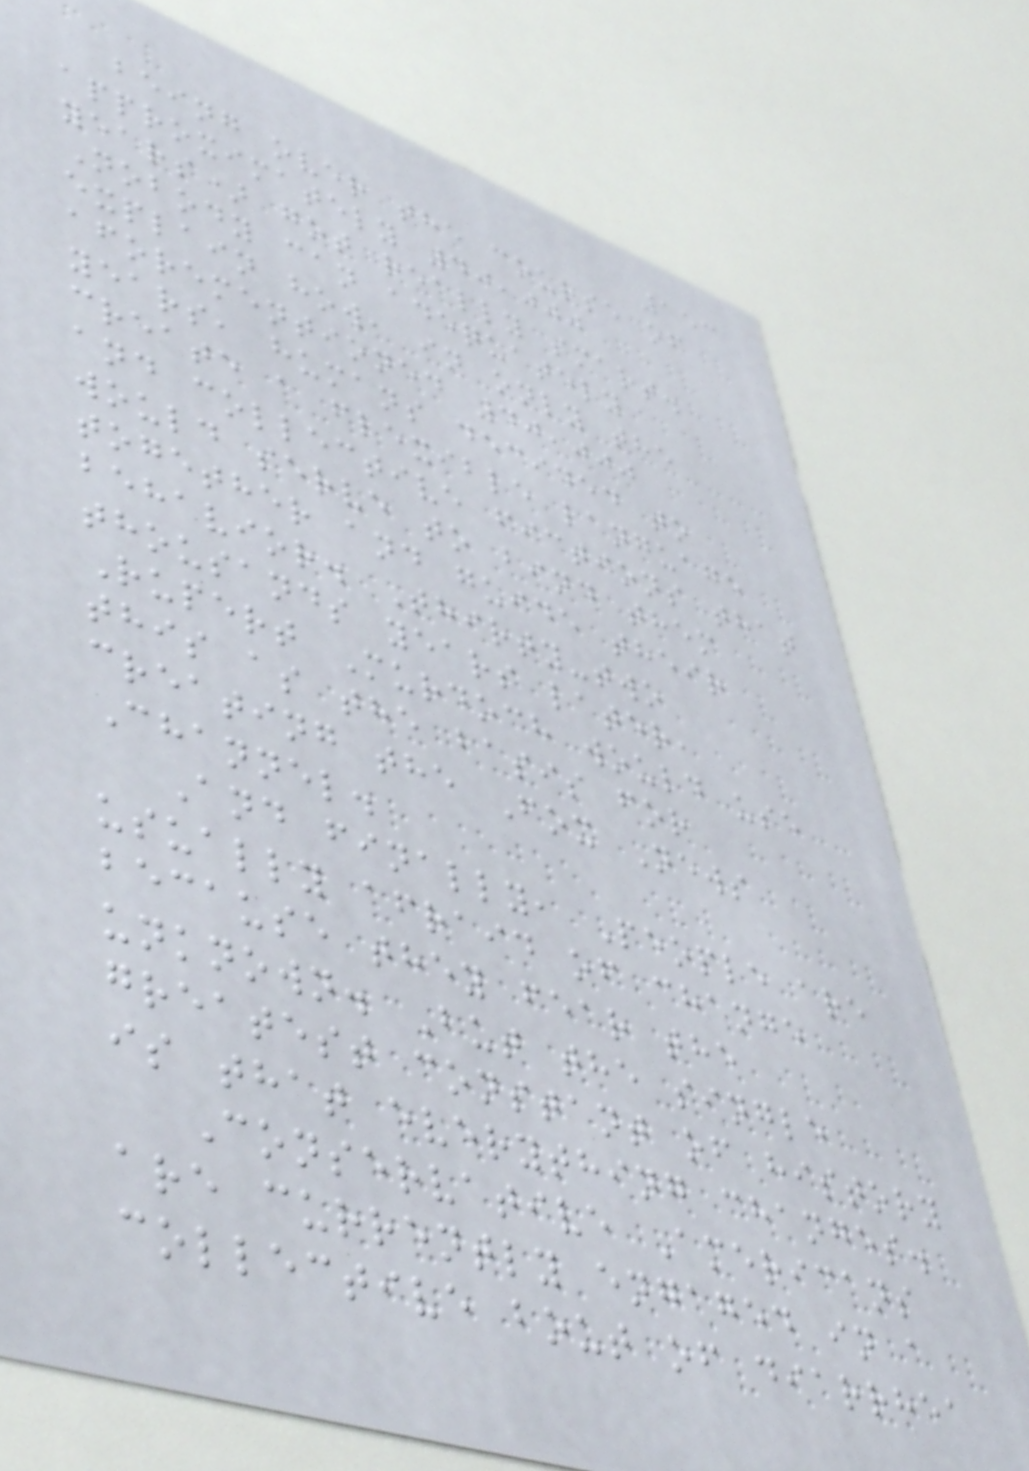153
being over the course of
approximately 40,000
years) got really smart.
Nobody can adequately
explain how, in only the
aforementioned 40,000
years, humans decided to
create a flexible language
and collective fictions that
would serve to bind them
together and guide their
behavior. Thirty-two
thousands years later,
Rupert Murdoch would use
this as the basis for
creating the Fox News
Channel.
And finally, People are
usually afraid of change
because they fear the
unknown. But the single
greatest constant of history
is that everything changes.
Conservative Americans
are currently engaged in a
collective bout of diarrhea
